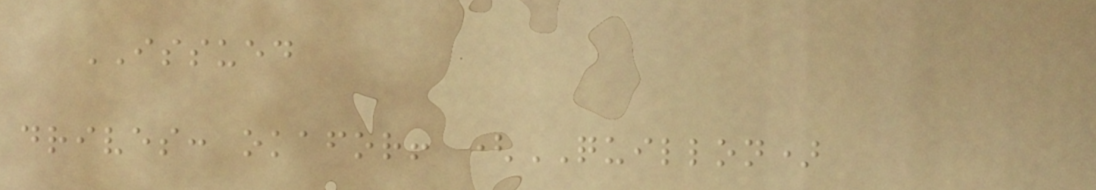ISSUED
drives: okafor! (QUILLON)
